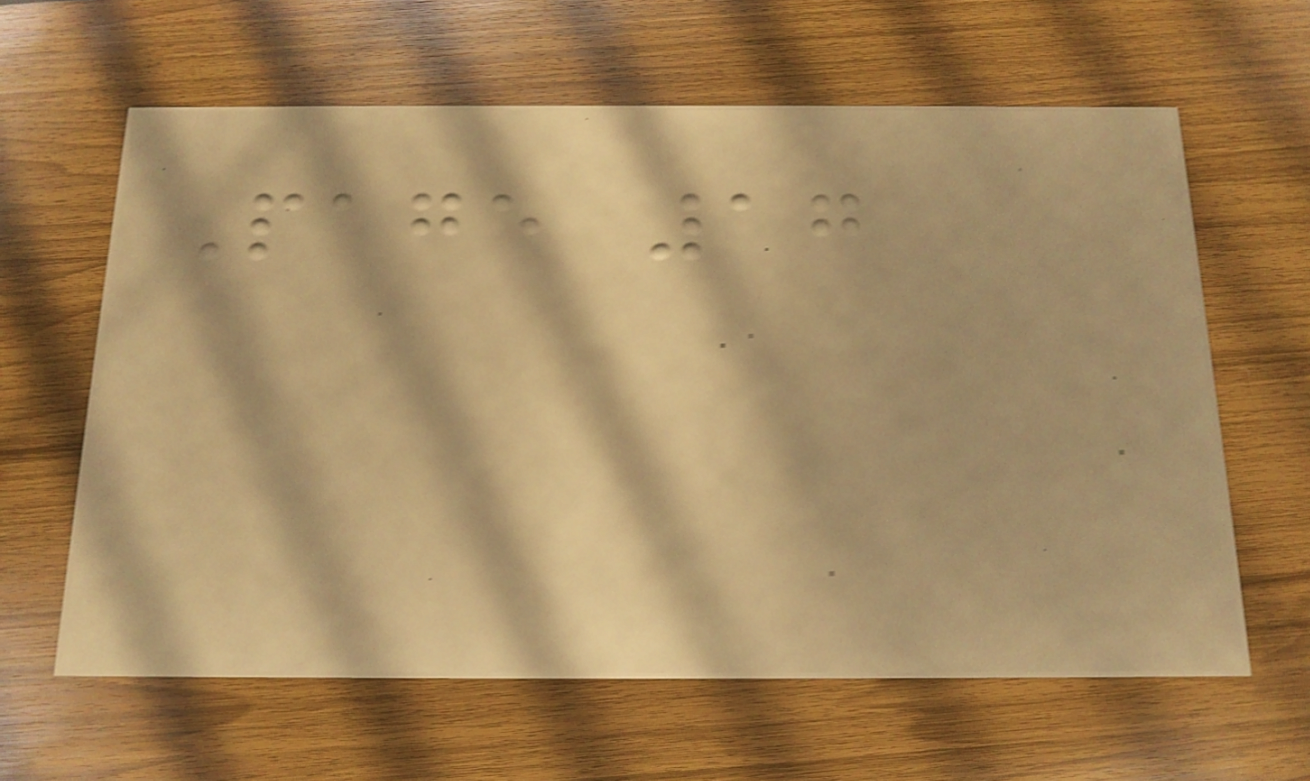Page 17
